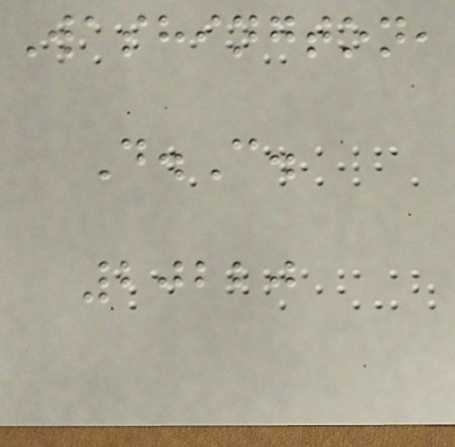Washington,
D.C.
20220
